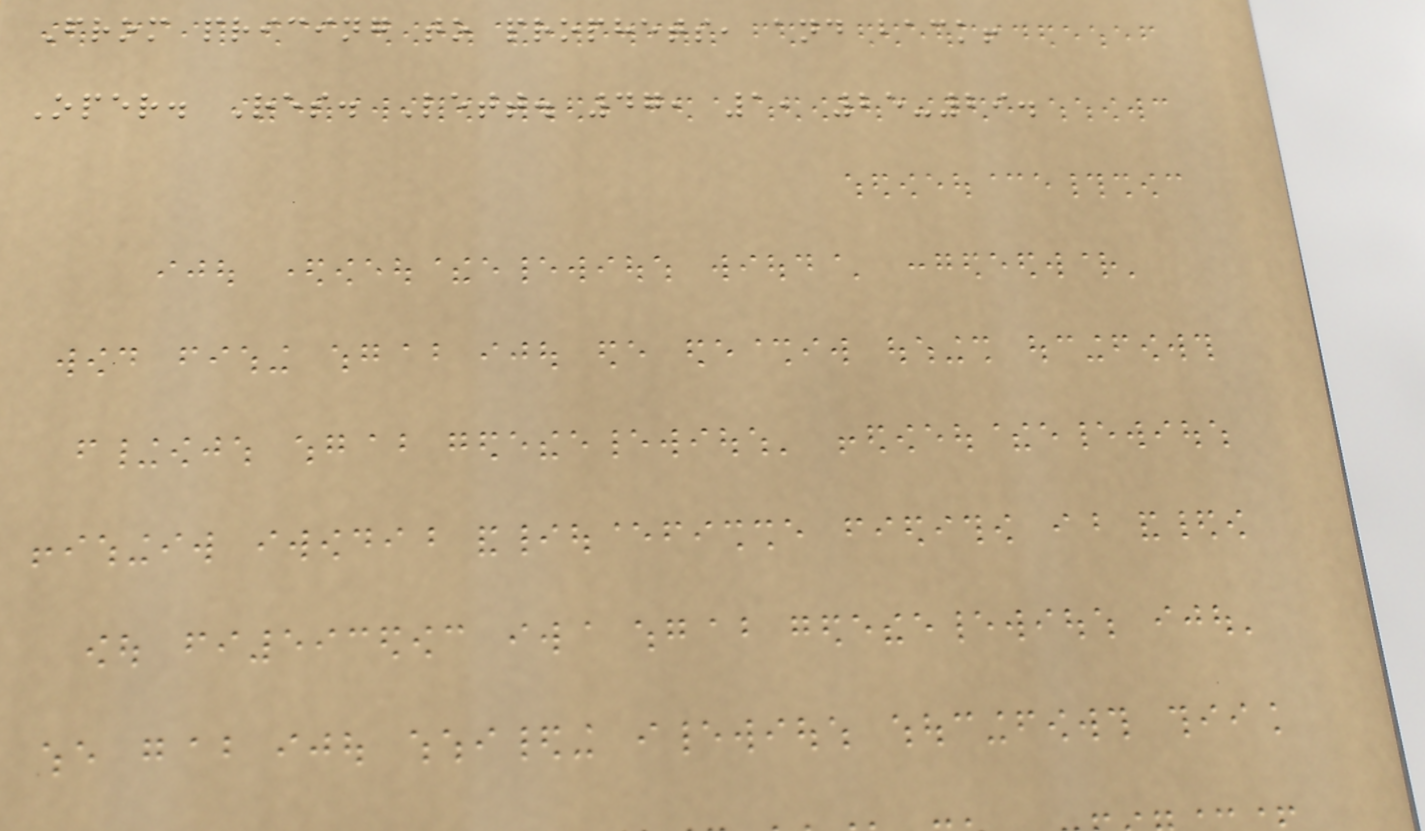From pricing to prophets, and back!
Oper. Res. Lett. 47, 1, 25-29.
